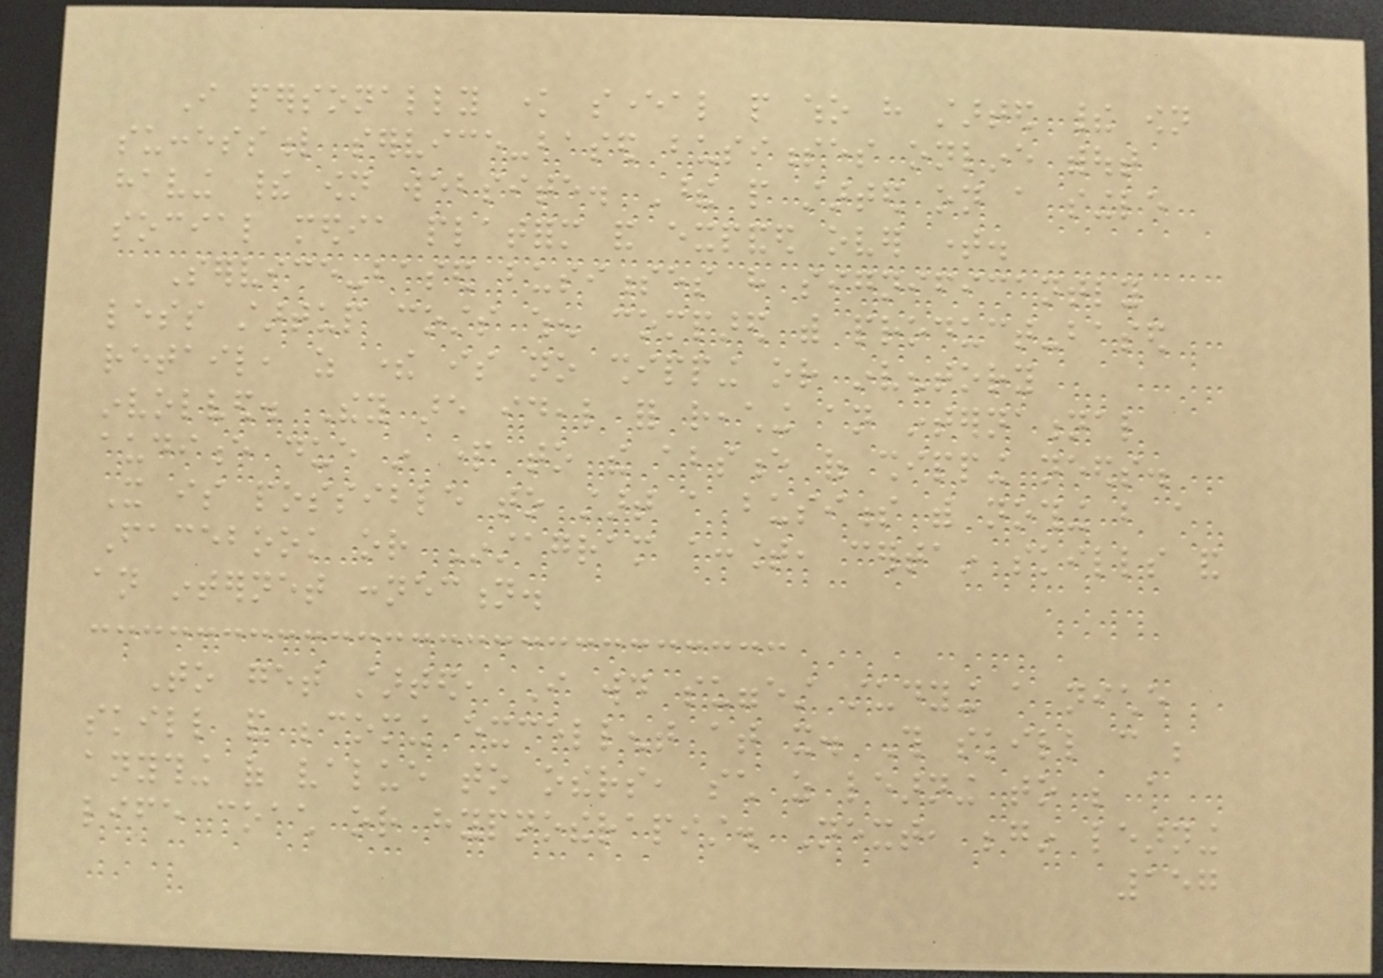I personally know several people who have started their own
successful service-based businesses online without
having their own website. These people started on a single
social media platform and expanded over time.
Service-based businesses have significantly
less startup costs when compared with product-based
retail, as there is no shipping or inventory
involved. They are ideal for reaching an international
audience due in part to the absence of shipping needs.
It is possible to start a business with nothing but a
Facebook or Instagram account, certain skills and
an internet connection.
To get started, I would suggest studying a niche
skill and becoming excellent at it. This skill can be
anything of value to others, such as learning to be a
life coach or hypnotherapist. Next, begin learning
157
